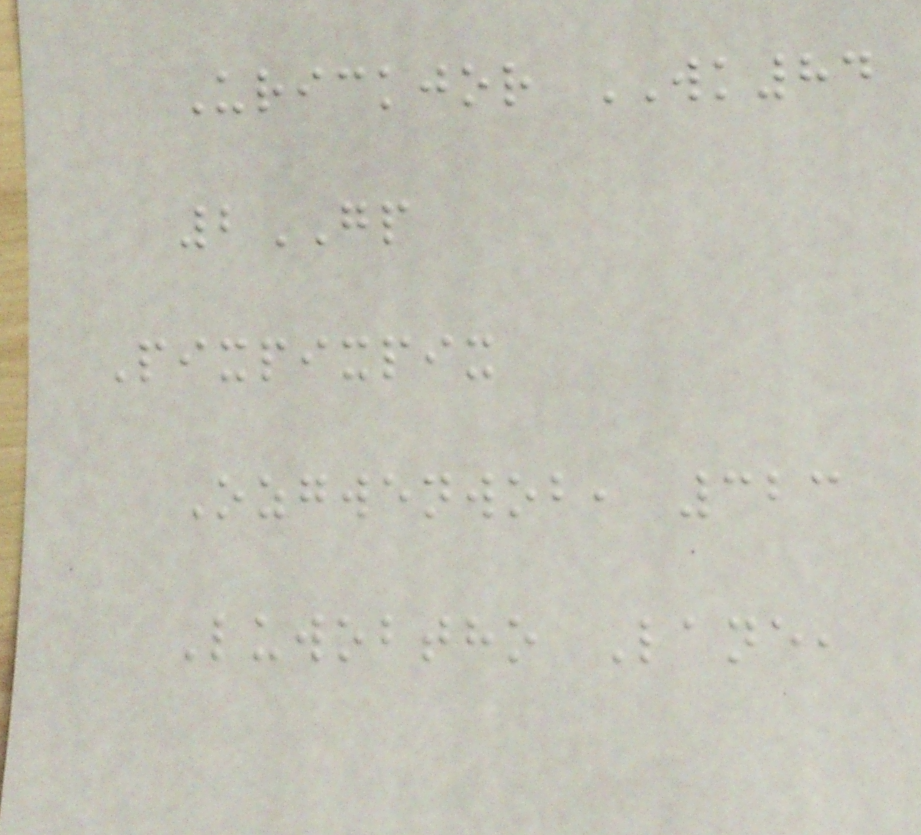Urickjor WK84
2GP
Pixpixpix
Ozgwenwob, 323
Luwobtho Lane,
